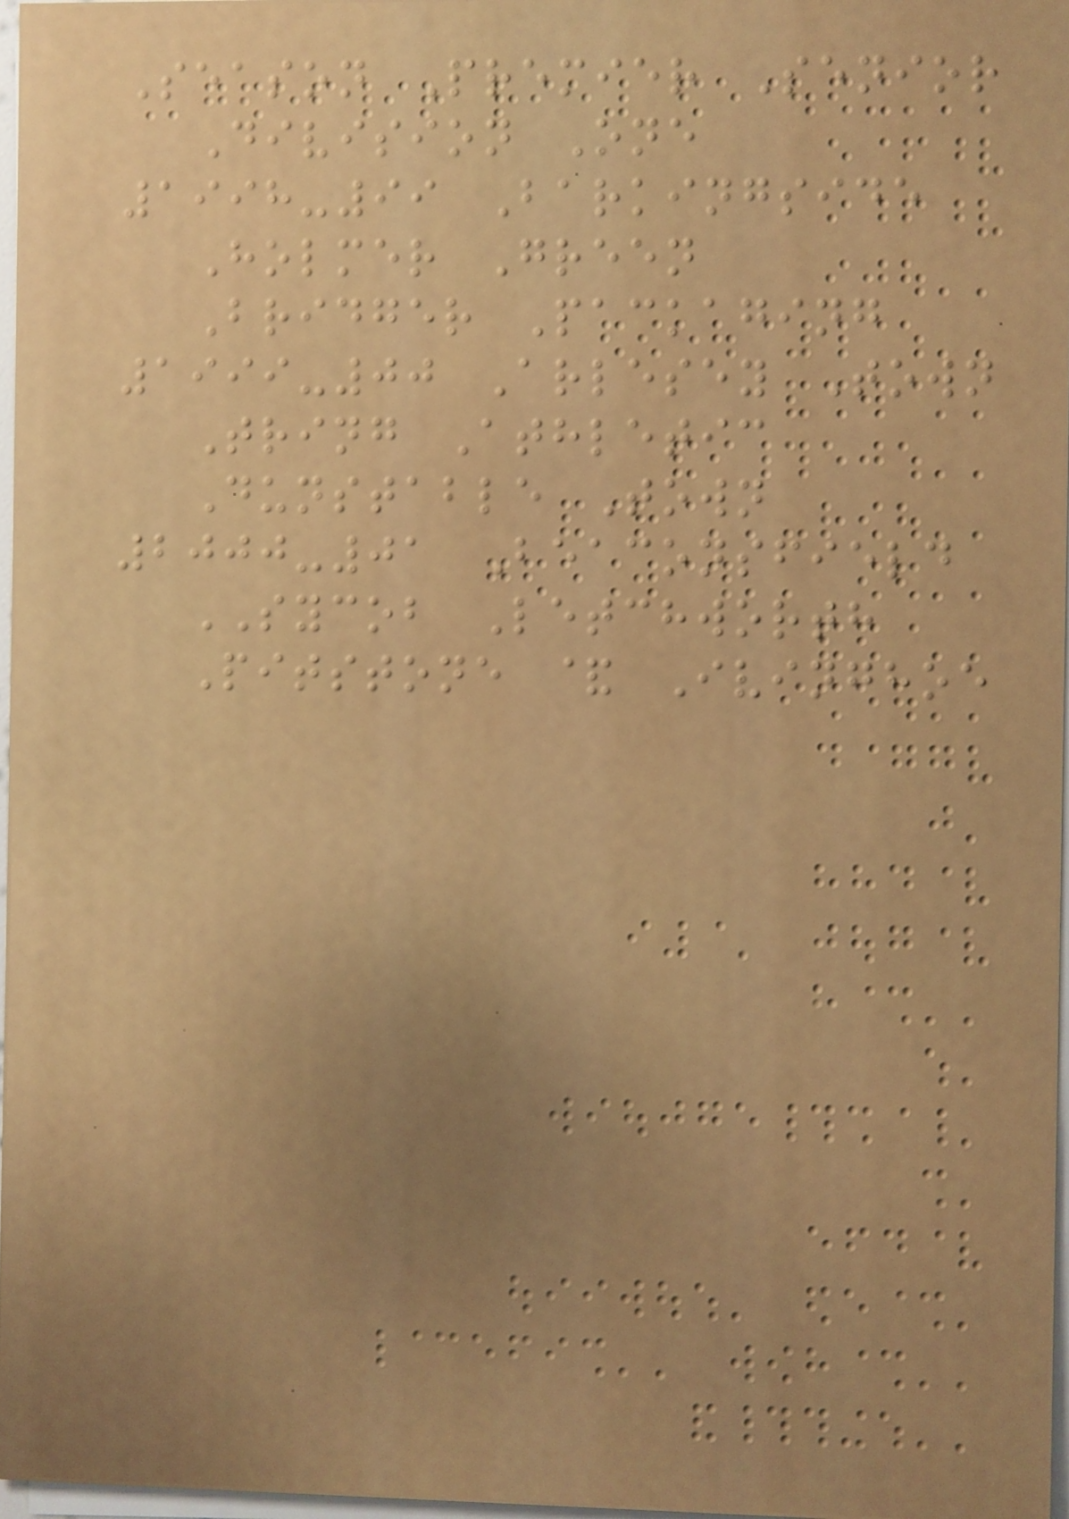Season Premier Senior
Division One
1998-99 Barkingside
Holmer Green
Bridger Packaging
1999-00 Arlesey Town
Tring Athletic
Dunstable Town
2000-01 Beaconsfield
SYCOB Letchworth
Pitstone & Ivinghoe
